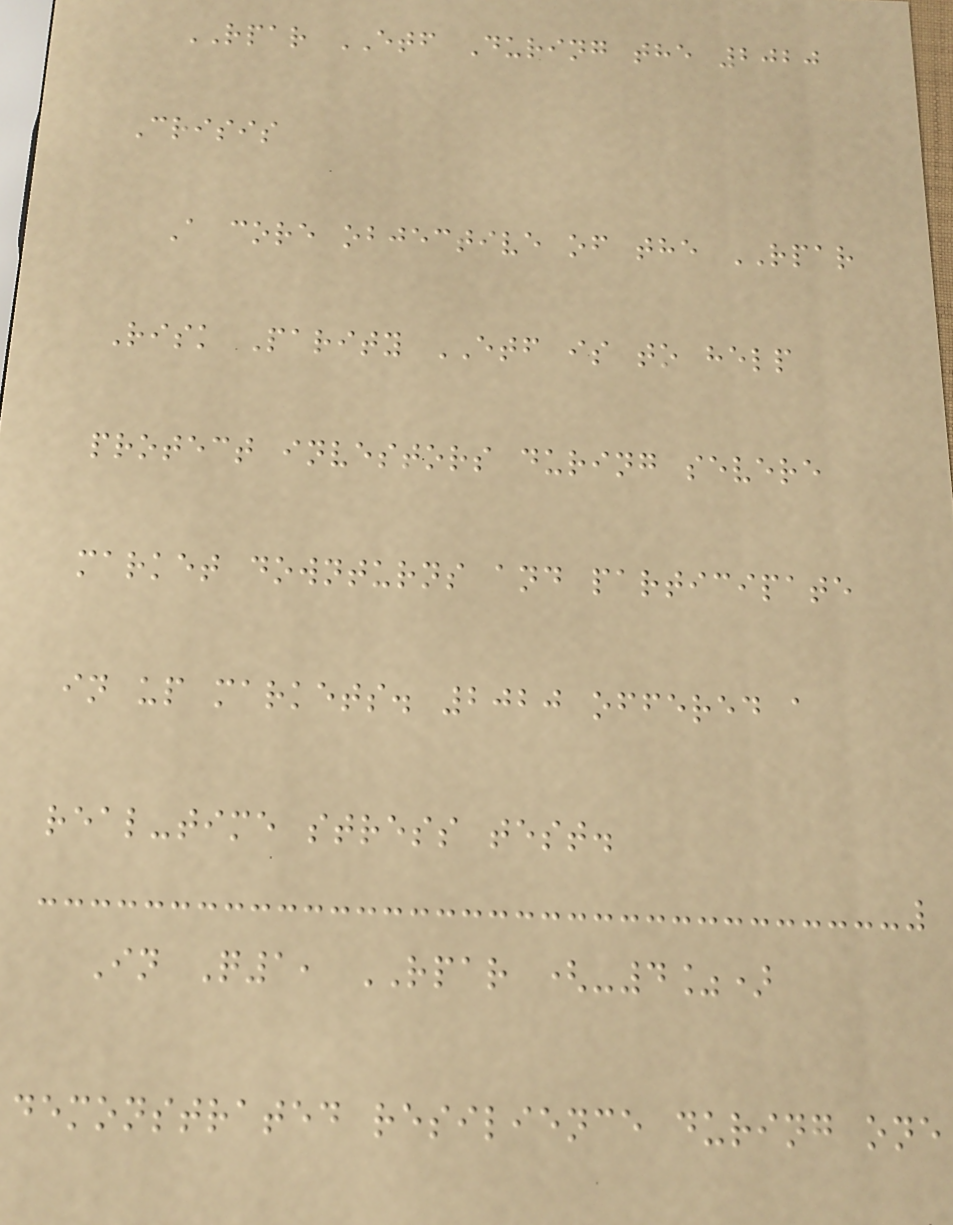RPAR ETF During the 2020
Crisis
A core objective of the RPAR
Risk Parity ETF is to help
protect investors during severe
market downturns and participate
in up markets. 2020 offered a
real-time stress test.
In Q1, RPAR (-4%)
demonstrated resilience during one
